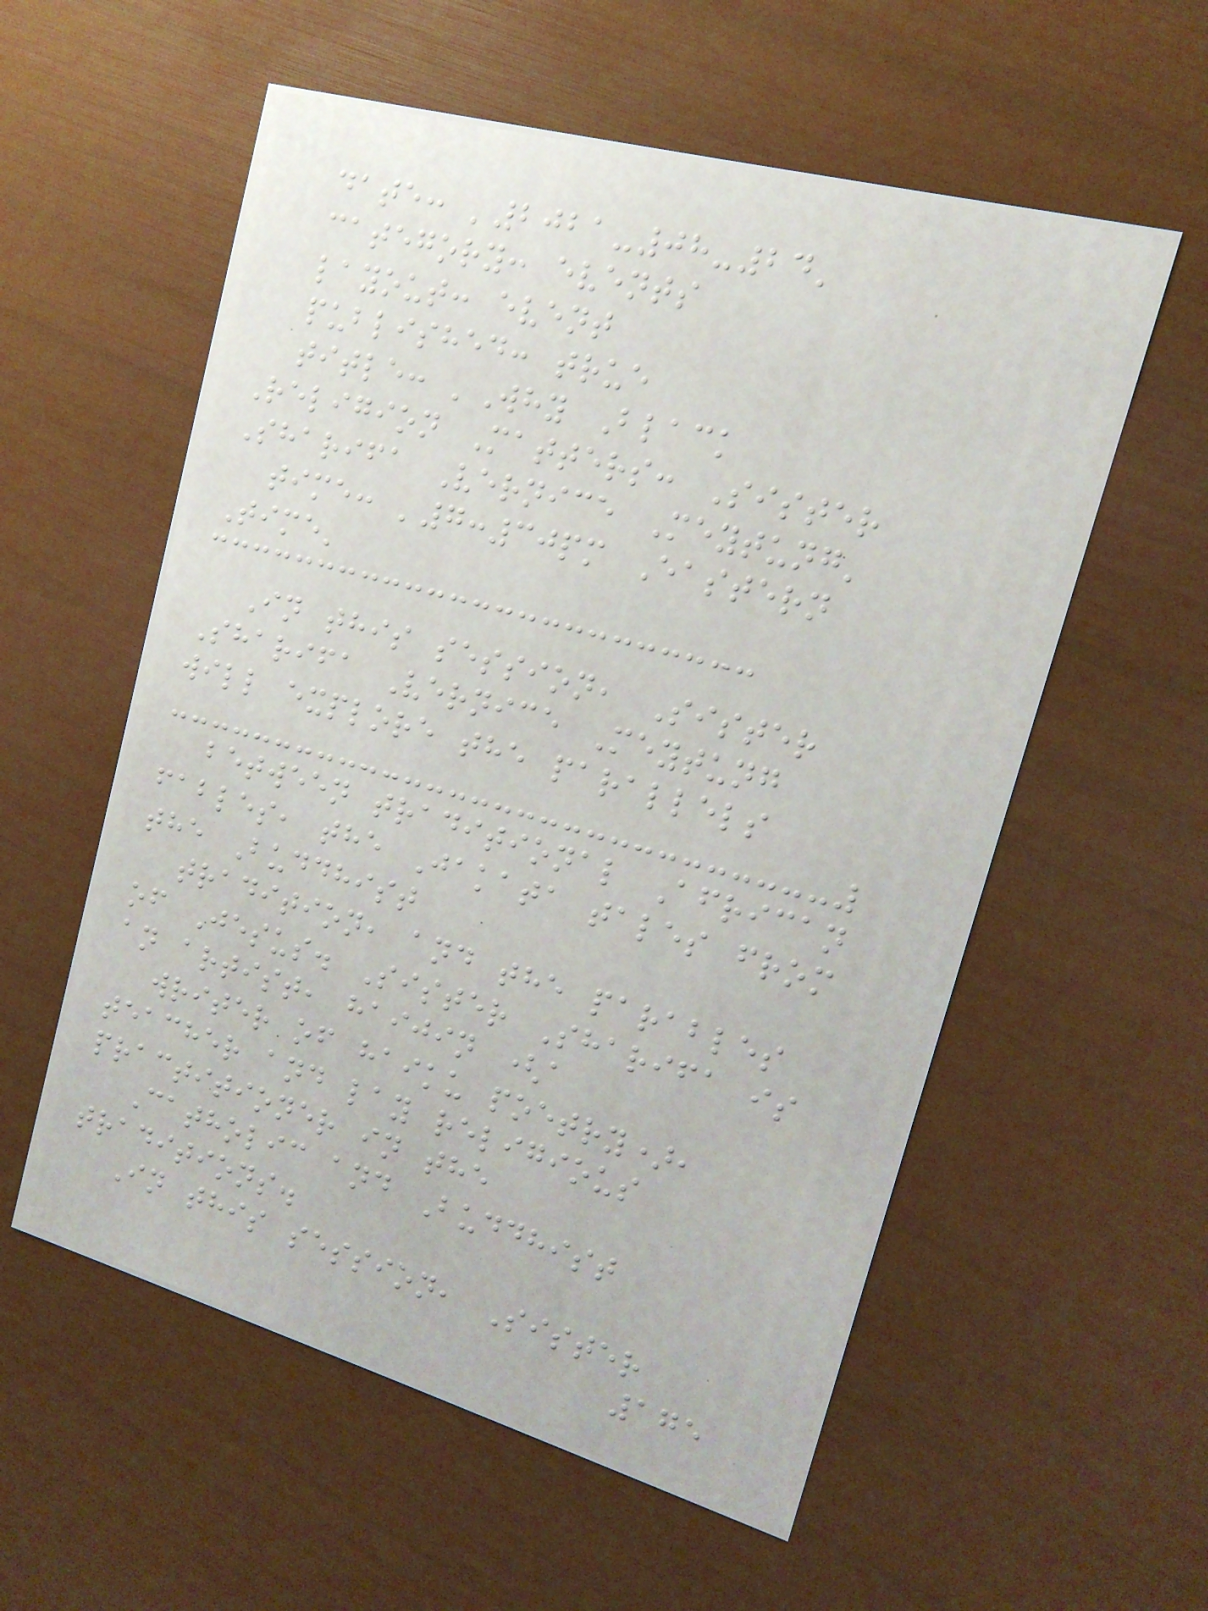date: '2021-08-24'
category: events
layout: event
published: true
title: 'Why Black
Religion Matters: Sister
Sharifa Vernice Meytung'
time: '7:30pm Eastern
Time'
In this session, Sister
Sharifa Vernice Meytung
will explore the parallels
between traditional African
fables, the Jakata tales from
the Buddhist
tradition, and the parables
of Jesus. Sister Sharifa is
an artist, haijin (a
writer of haiku poetry),
teacher and lay religious
practitioner in the
Catholic and Buddhist
traditions.
In this session, Sister
175
